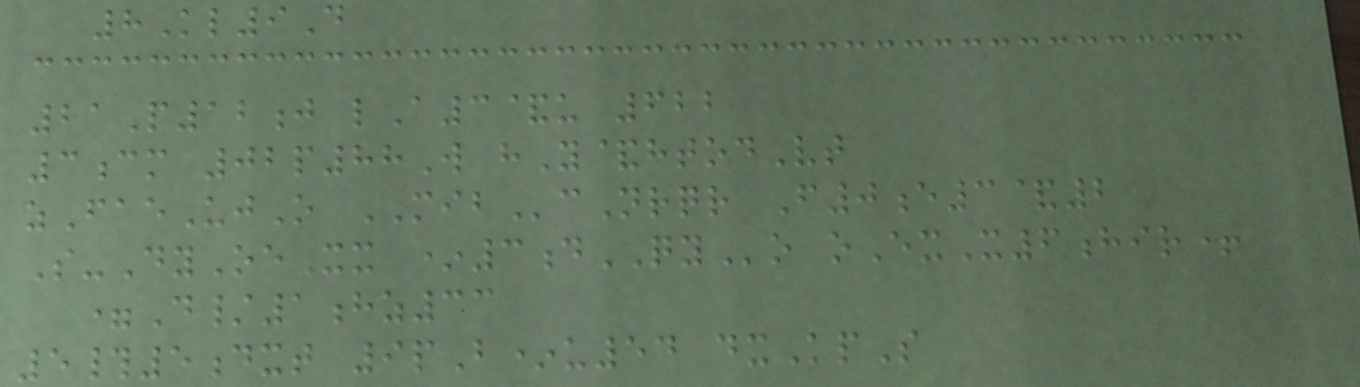8Kl9D
21P12j lA3&u 622
3cm 02p88W hY&htodVt
zFaeUjO MIBcNrqr F0e3&2
S-DyOeXx *3dQYo oExX6hir+
=D/1hz33
5#5dxt 9pB*u54 dxKpS
